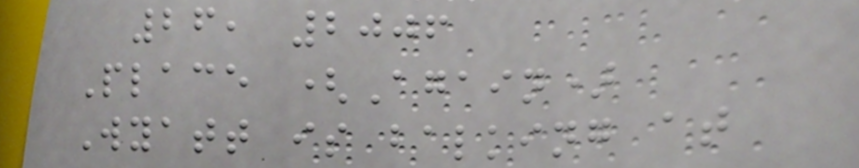26, 2006
Place (Again)
Wyatt is balking at
